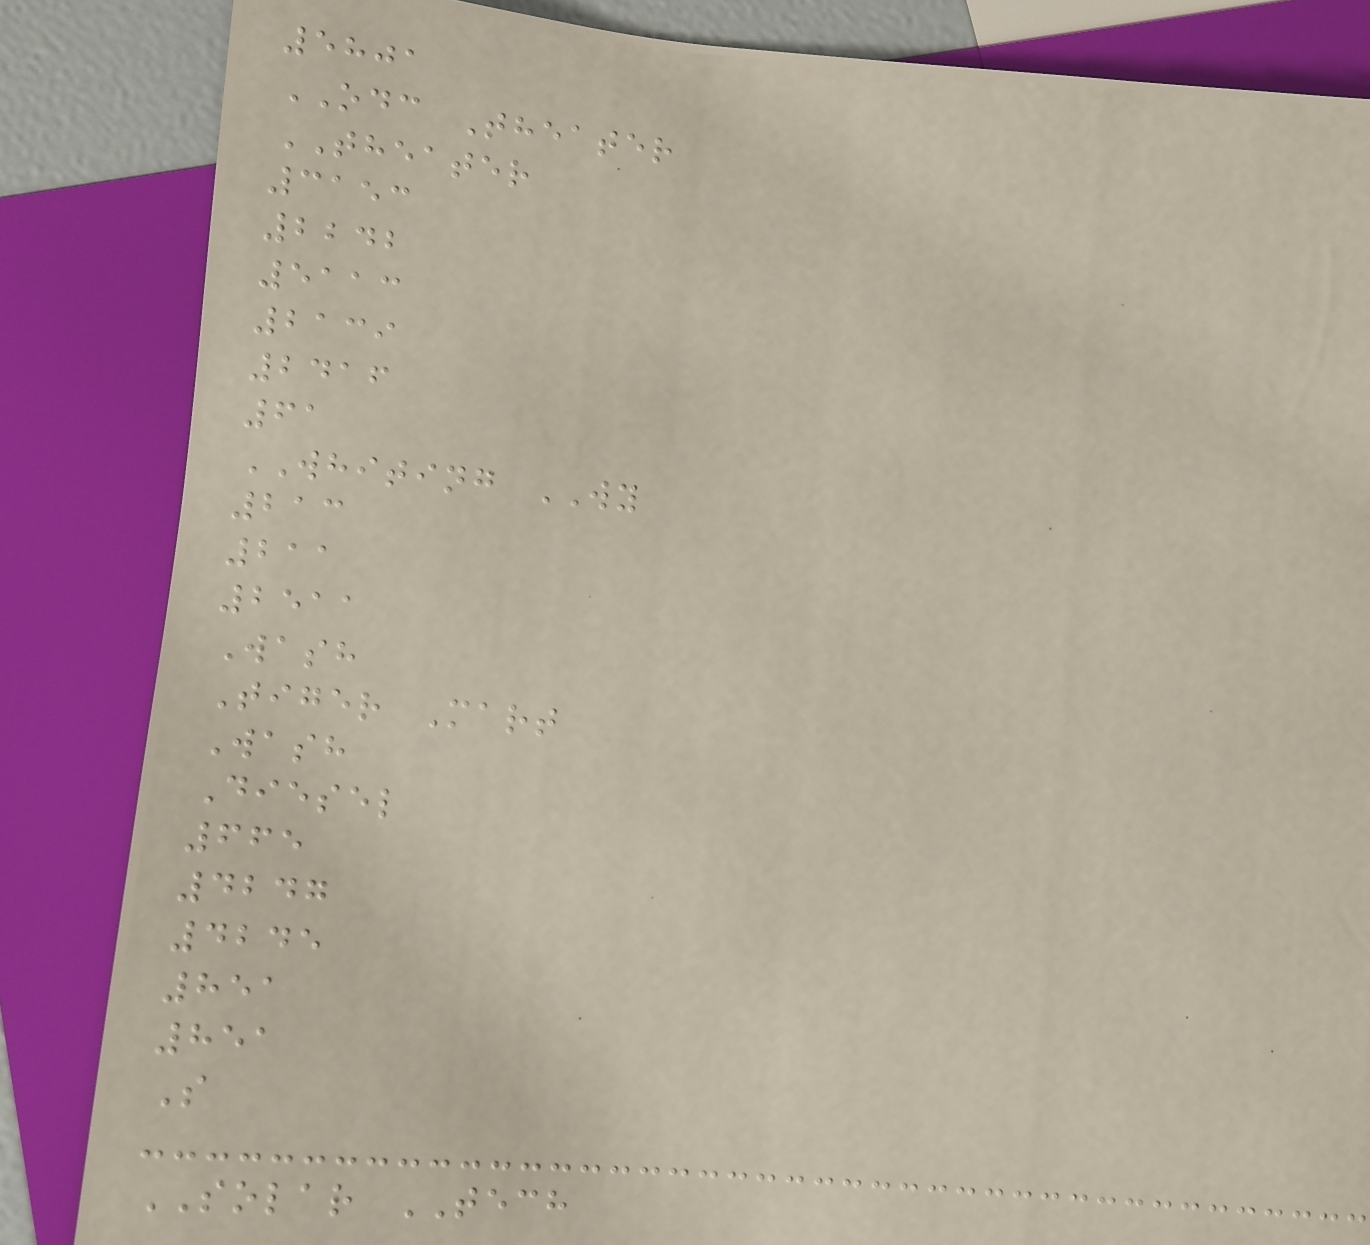5801
ODC Theater
THEATER
3153
2242
5113
2139
2416
61
WHITING WY
213
211
2511
Wash
Tiger Mart
Wash
Diesel
665
4247
4245
851
851
S
SOLAR TECH
